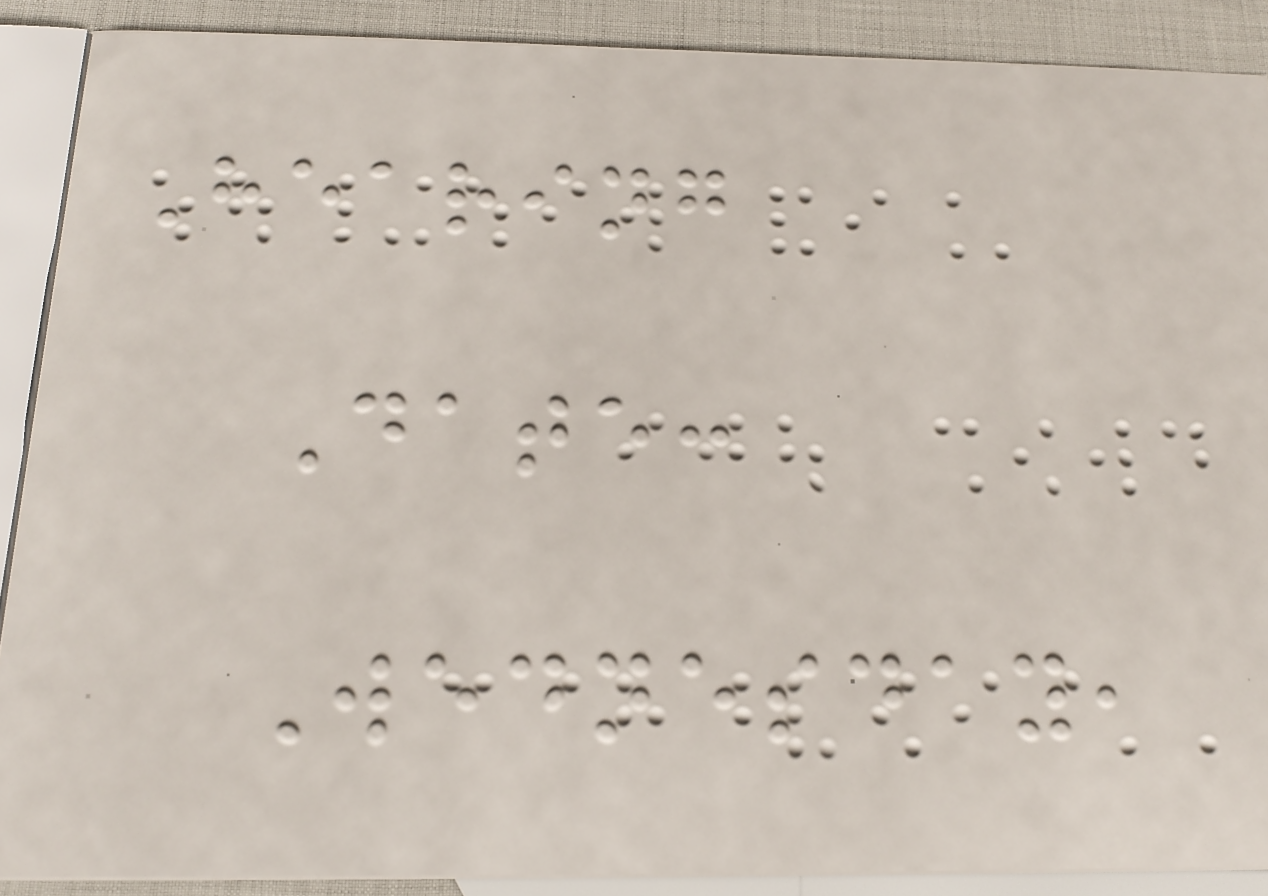Hearing
Date:
Wednesday,
